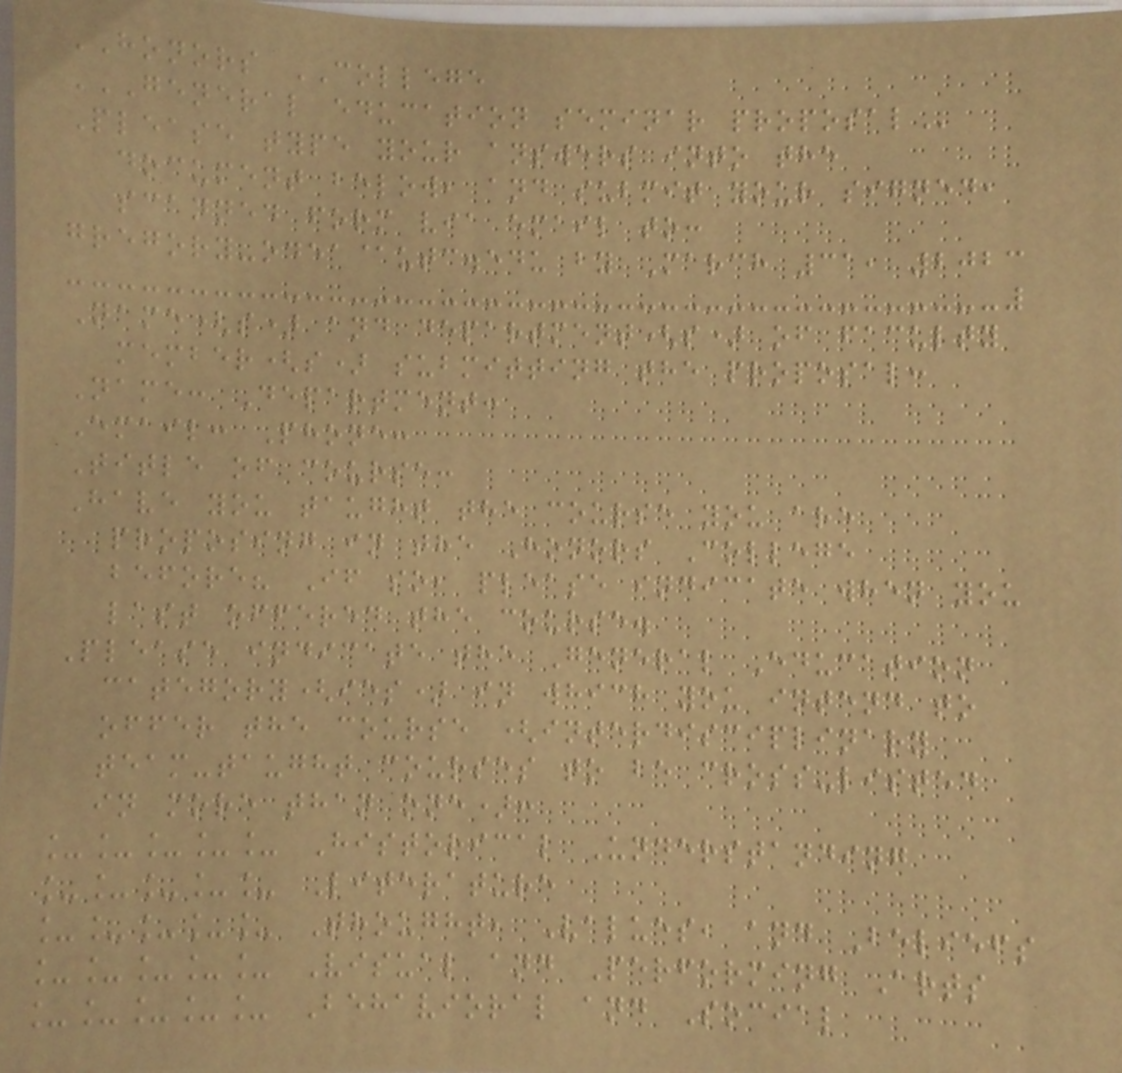HONORS COLLEGE
GENERAL EDUCATION SEMINAR PROPOSAL
Please type your answers into the
document below, and submit your signed,
scanned form via email to:
gregory-odea@utc.edu by March 31, 2023
Name(s) and department(s) of faculty
member(s) submitting the proposal:
Name: Department:
Email: Phone:
Title of course:
Have you taught the course you are
proposing in the Honors College
before? If so, please indicate when you
last offered the course.
Please indicate the General Education
category(ies) in which you intend to
offer the course (interdisciplinary
team-taught courses to be cross-listed
in more than one):
_____ Historical Understanding
_____ Literature
_____ Thought, Values, and Beliefs
_____ Visual and Performing Arts
_____ Behavioral and Social
